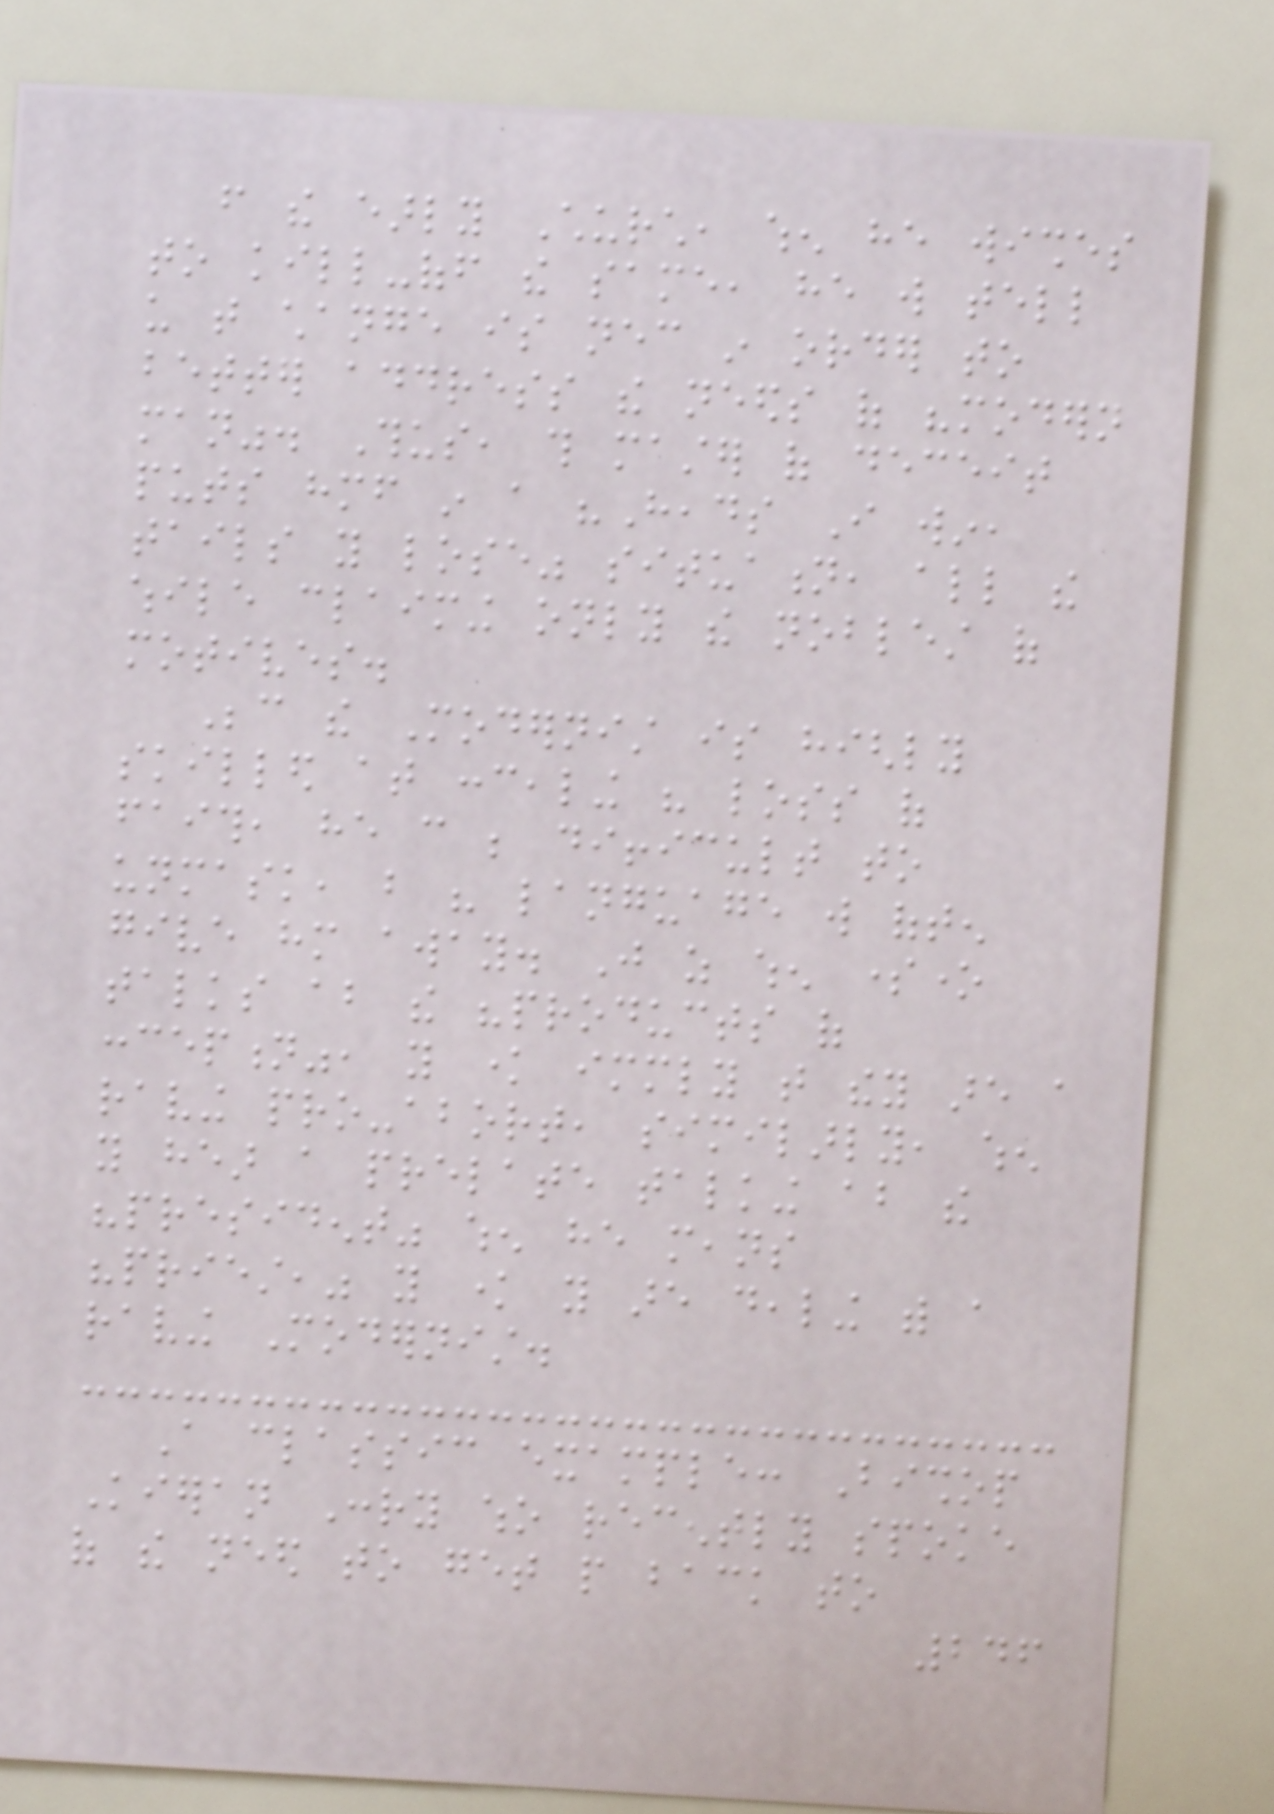from the early Church, when he wishes
to kill-off the same, he will tell
us that change is necessary in order to
better address the needs of "modern
man". Thus, this master of deceit
puts himself in a "Heads I win,
tails you lose" situation, all the
while claiming only the noblest of
motives.
Because the Modernist is highly
skilled at concealing his loss of
faith, he can be difficult to
unmask, but his language will often
give him away. Just as when someone
talks about the "products of
conception", you know immediately that they are a
raving pro-abort, similarly, when
you hear a prelate talking about the
"president" when he means
"priest," you know you are dealing with a
raving Modernist.
A classic example: Bishop
Kieran Conry who recently spoke
of the need to get people back to
246
